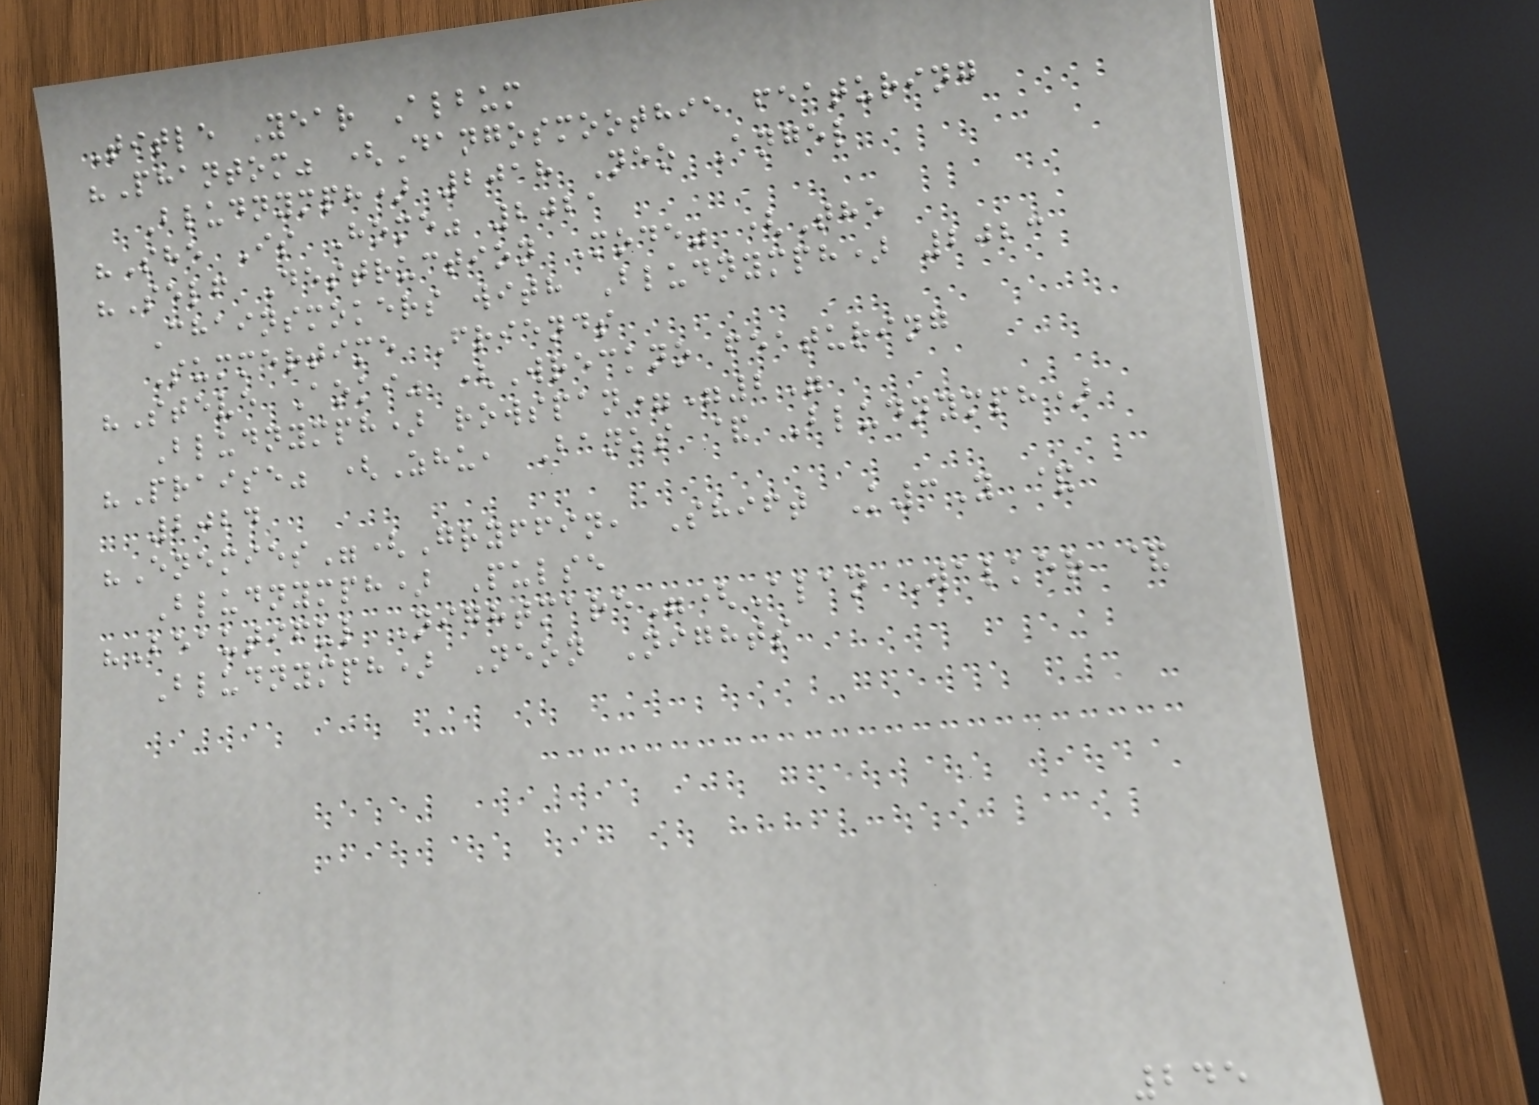Title Year Album
"Phantom" (Dangosmoothie featuring
Bludnymph) 2018 Neo Angel
"She Is Home" 2021
"Self Destruction Mode" (The
Chainsmokers with Bludnymph) 2023
Summertime Friends
"Steve Aoki" (Wreckno featuring
Bludnymph) rowspan="2"
"Praise" (Zhu, Banks & Bludnymph)
2024
"Enemies"(Gryffin, Shift K3Y &
Bludnymph) Pulse
"Beautiful Nightmare"(Alan Walker &
Bludnymph) Neon Nights
245
